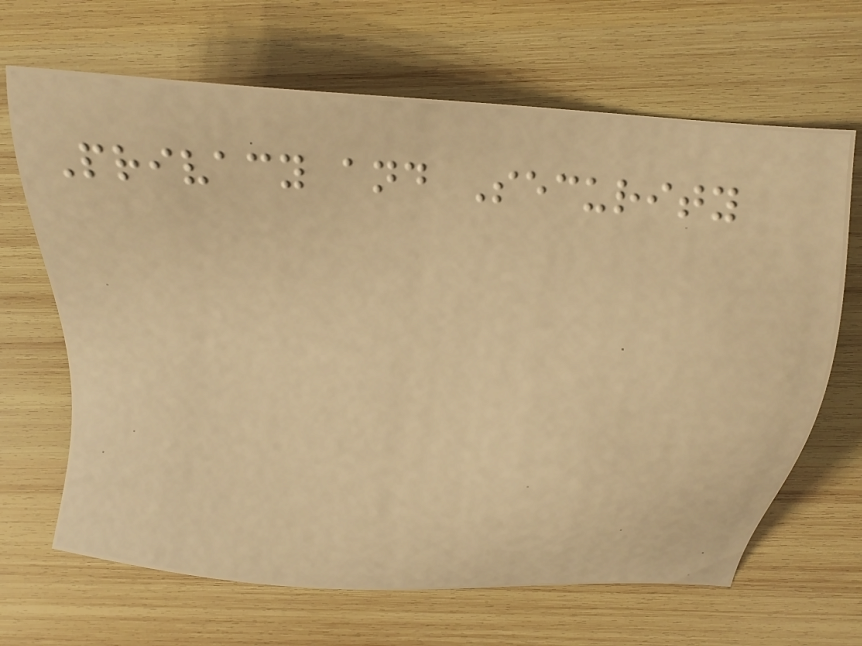Privacy and Security
